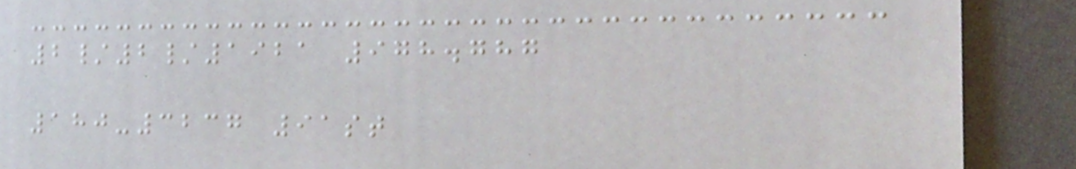2/2/1921 978.787
180-3237 91st
